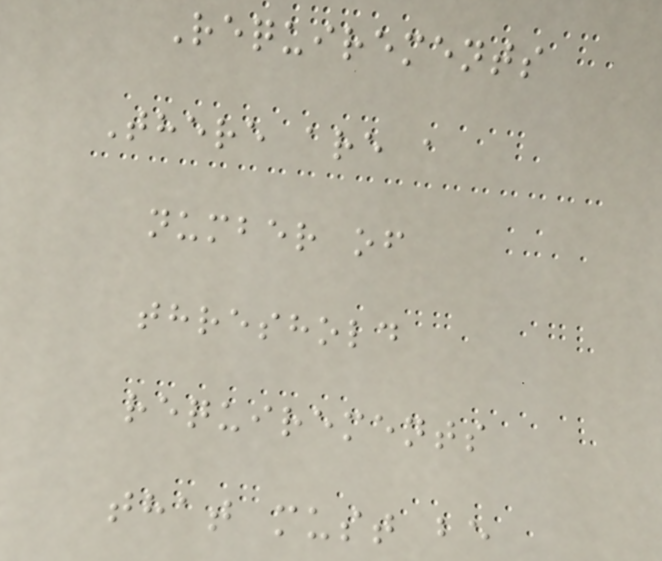Requirements
There are a
number of
threshold
requirements
that must be
